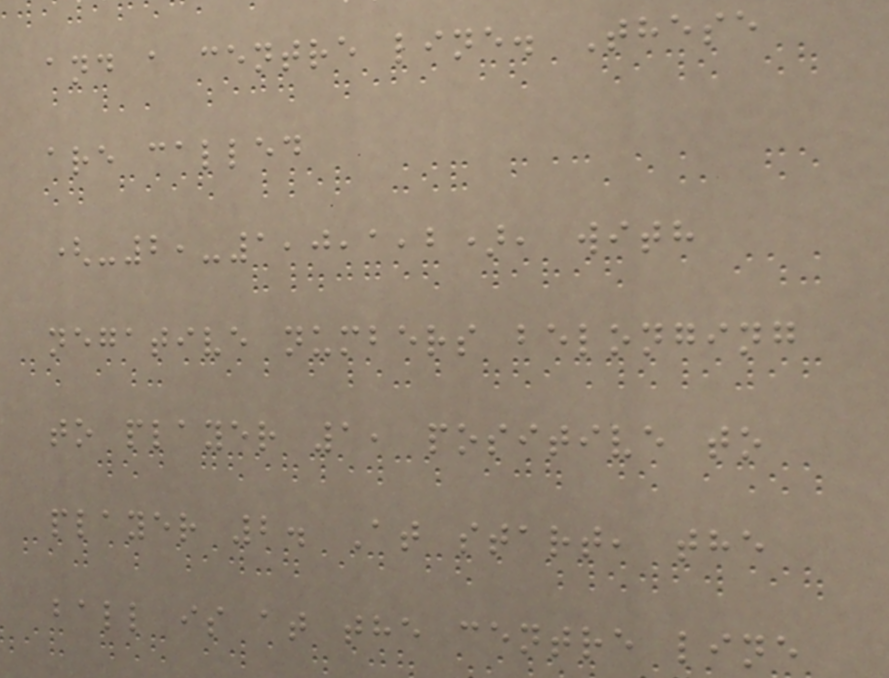and a centre line. These
are called
(-2,-1,0,1,2), with
negative numbers belonging
to player 1, positive to
player 2. At start, the
ball is at the centre line
